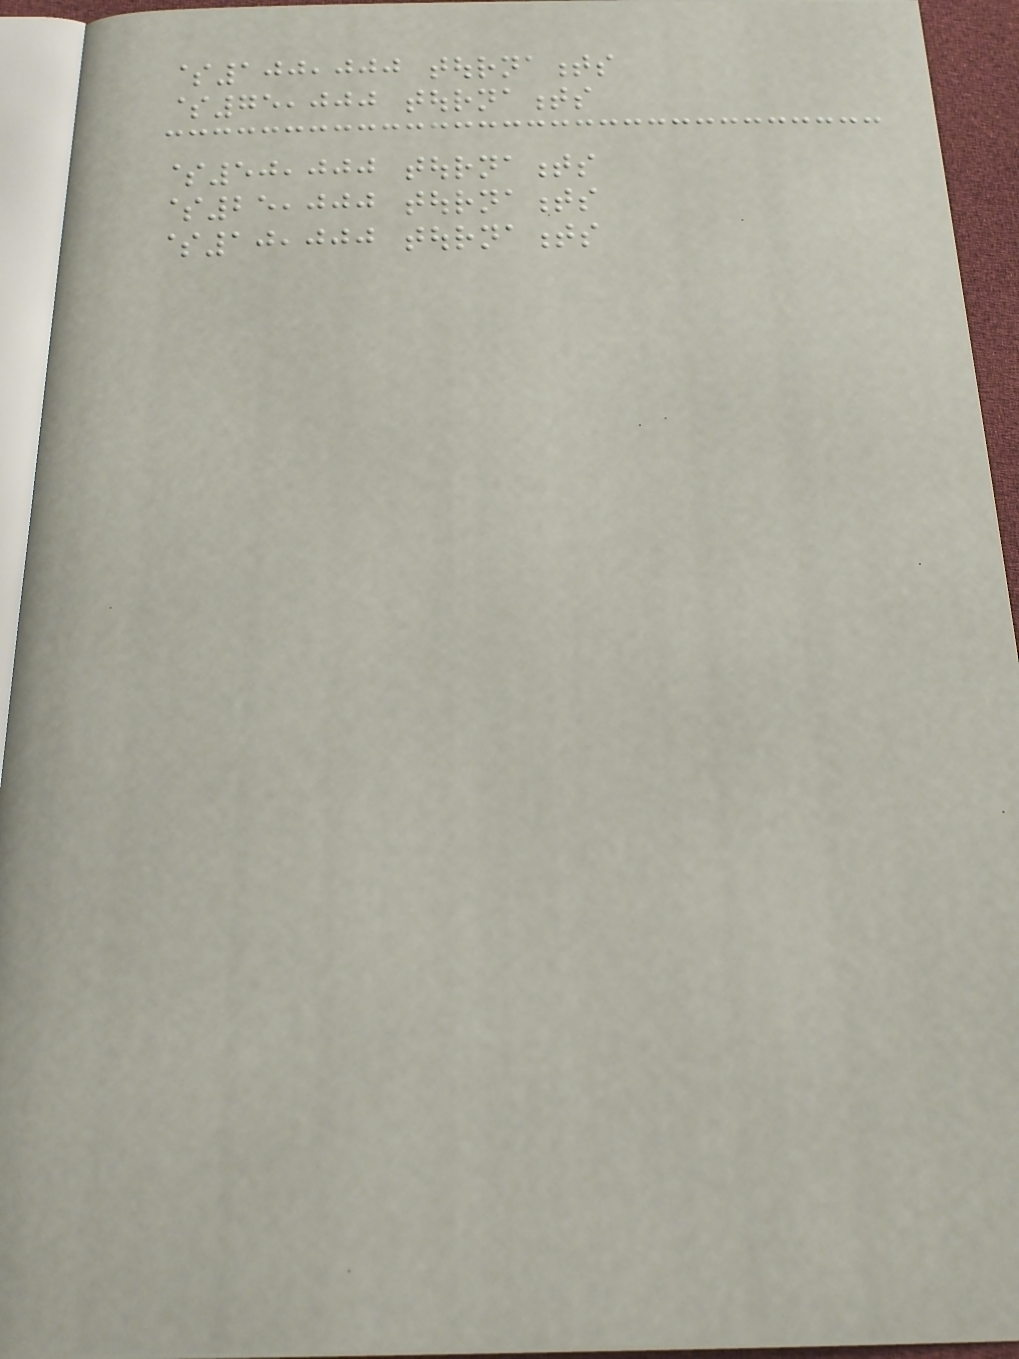$100,000 tournaments
$75,000 tournaments
$50,000 tournaments
$25,000 tournaments
$10,000 tournaments
